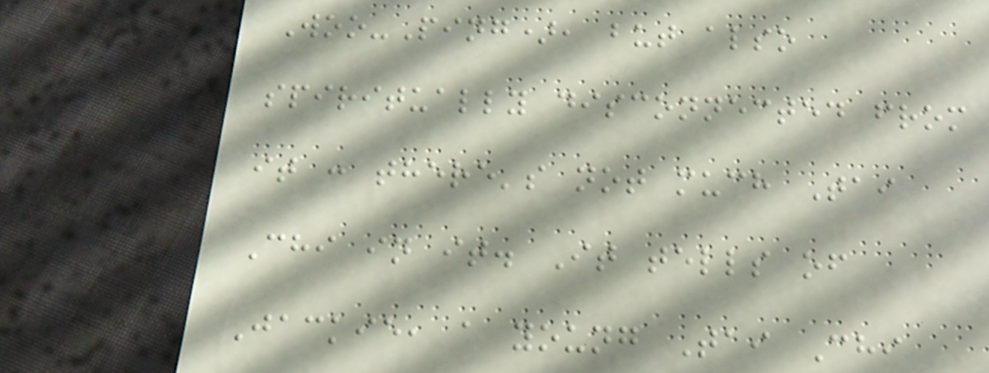Woo-Ping), but also
spiritually disconnected from
it : there's not much Tai
Chi in it. It tells of
Jackie, a young Tai Chi
